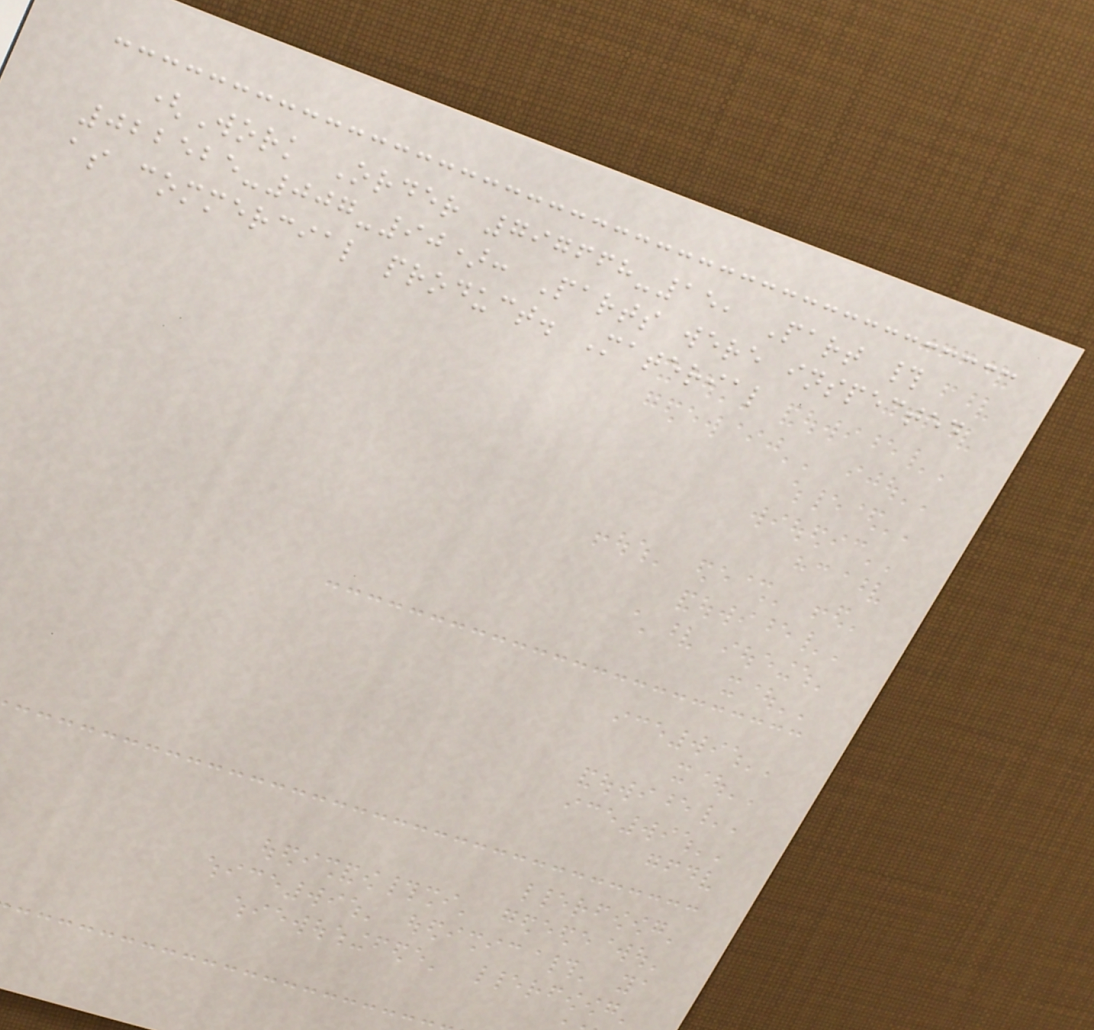(Work Order 797668-15, Part #
022525-007-90): Parts were inspected
as commercial product. Material
